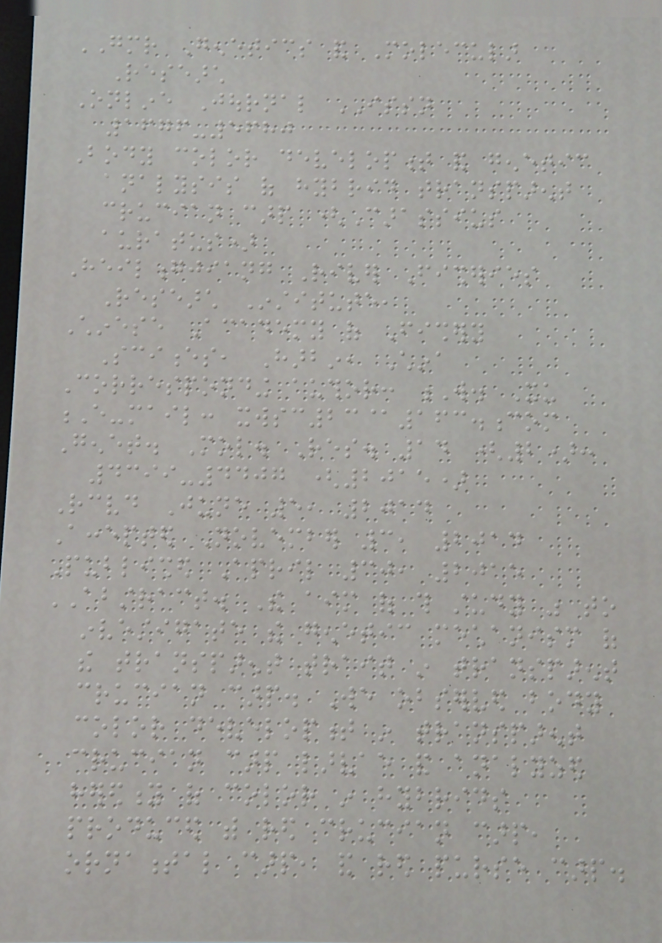GMR Genetics and Molecular
Research
Online Journal ISSN
1676-5680
Body color development and genetic
analysis of hybrid transparent
crucian carp (Carassius
auratus)
Heilongjiang River Fisheries
Research Institute,
Chinese Academy of Fishery
Sciences, Harbin, China
Corresponding author: W. Xu
E-mail: xwsc23@163.com
Genet. Mol. Res. 14 (2):
4399-4407 (2015)
Received June 5, 2014
Accepted November 3, 2014
Published April 30, 2015
ABSTRACT. The aim of this study was to
investigate the genetic mechanism of
the transparent trait in transparent
crucian carp. We observed body
color development in transparent
crucian carp larvae and analyzed
heredity of color in hybrids
produced with red crucian carp,
ornamental carp, and red purse carp.
